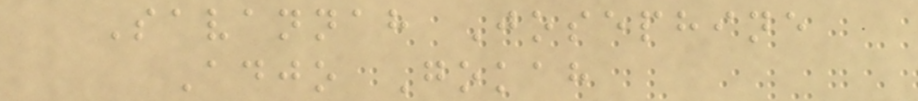Savannah Josephine
Adjo Gokah
